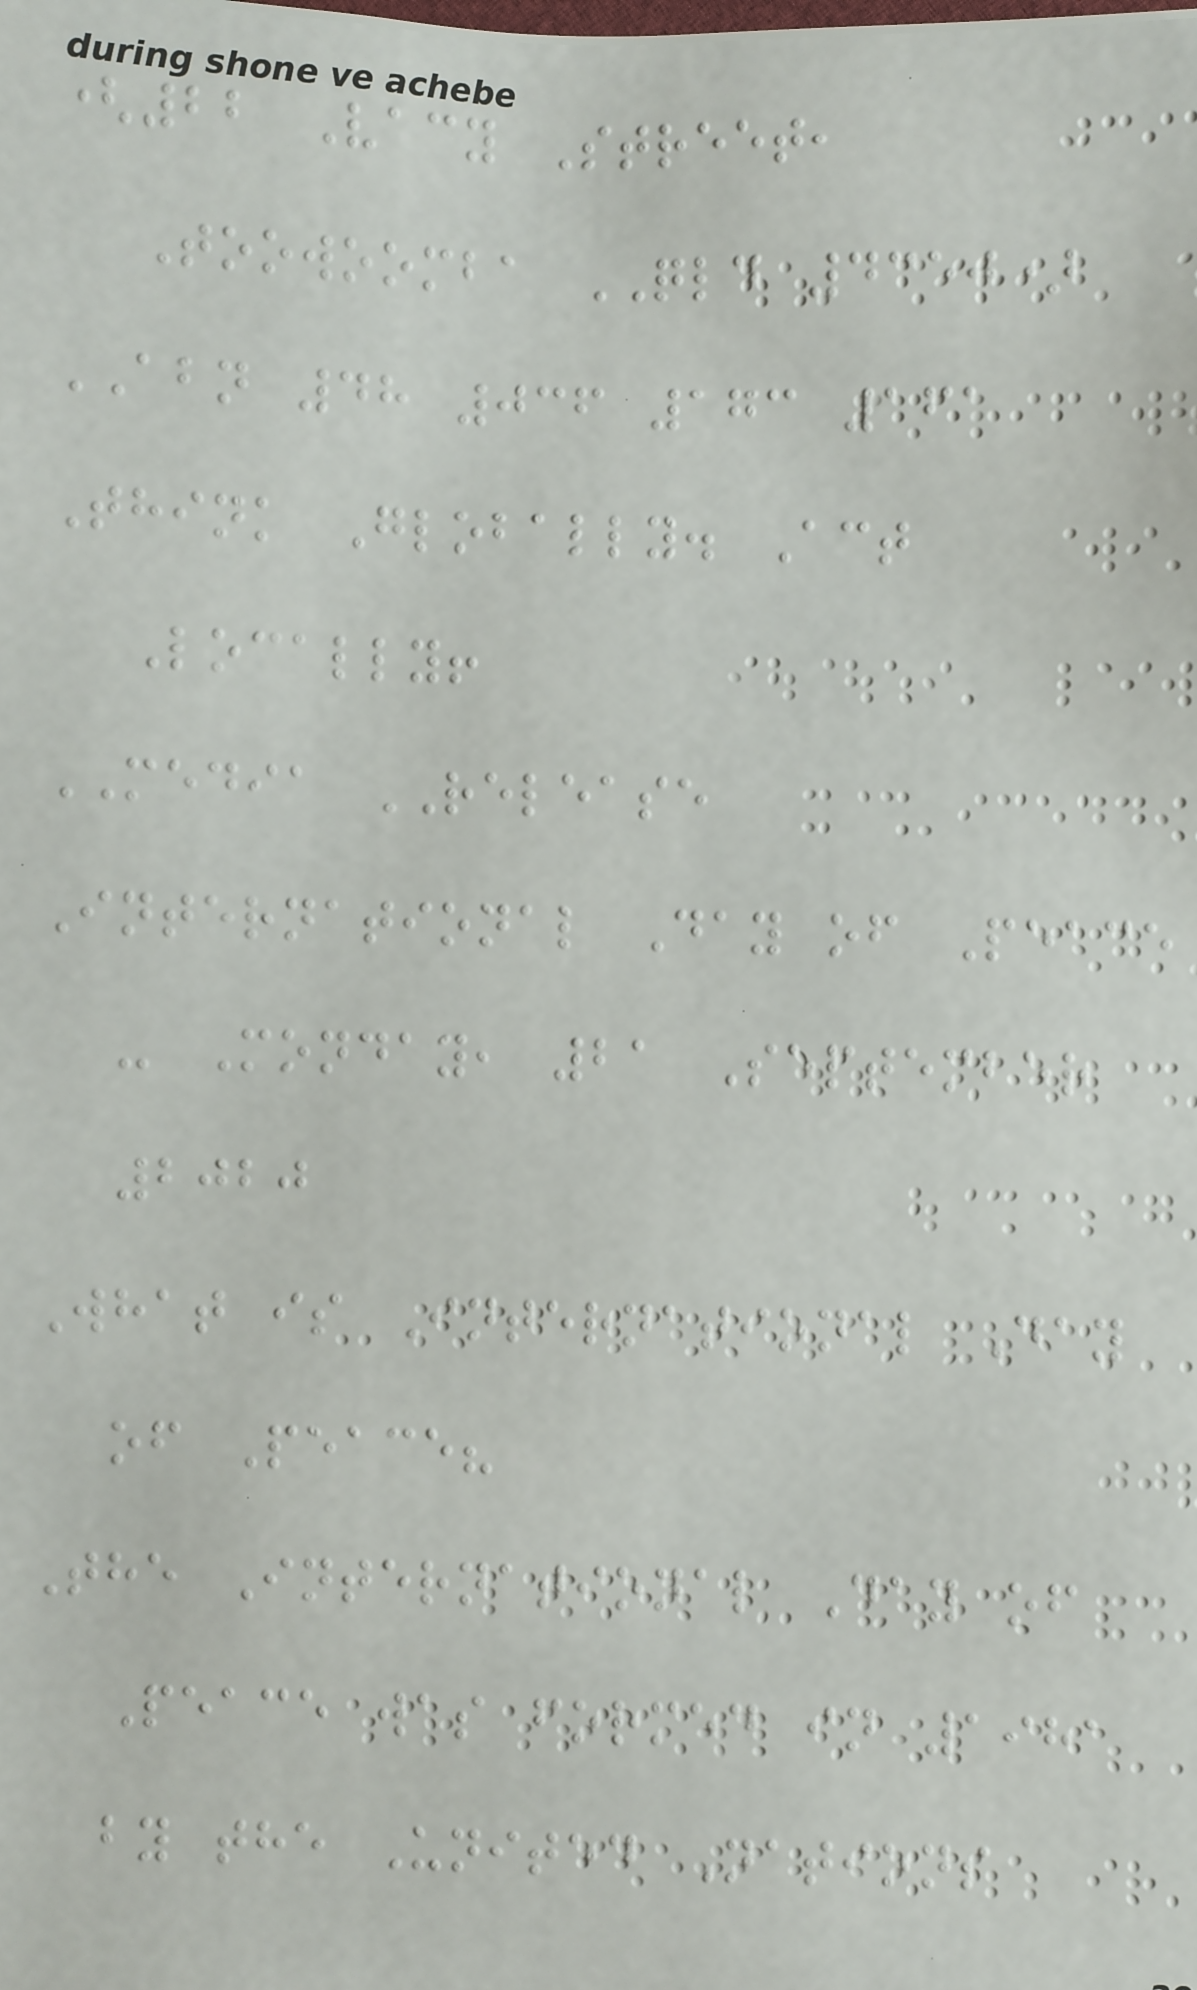(22 Vacy Street,
Toowoomba QLD 4350)
ABN 48 036 173 161
Think Globally. Act
Locally!
MEDIA RELEASE
International Day of Peace
- Monday, 21 September
2020
What is International Day
of Peace?
The International Day of
Peace was formed in 1981
by the United Nations
